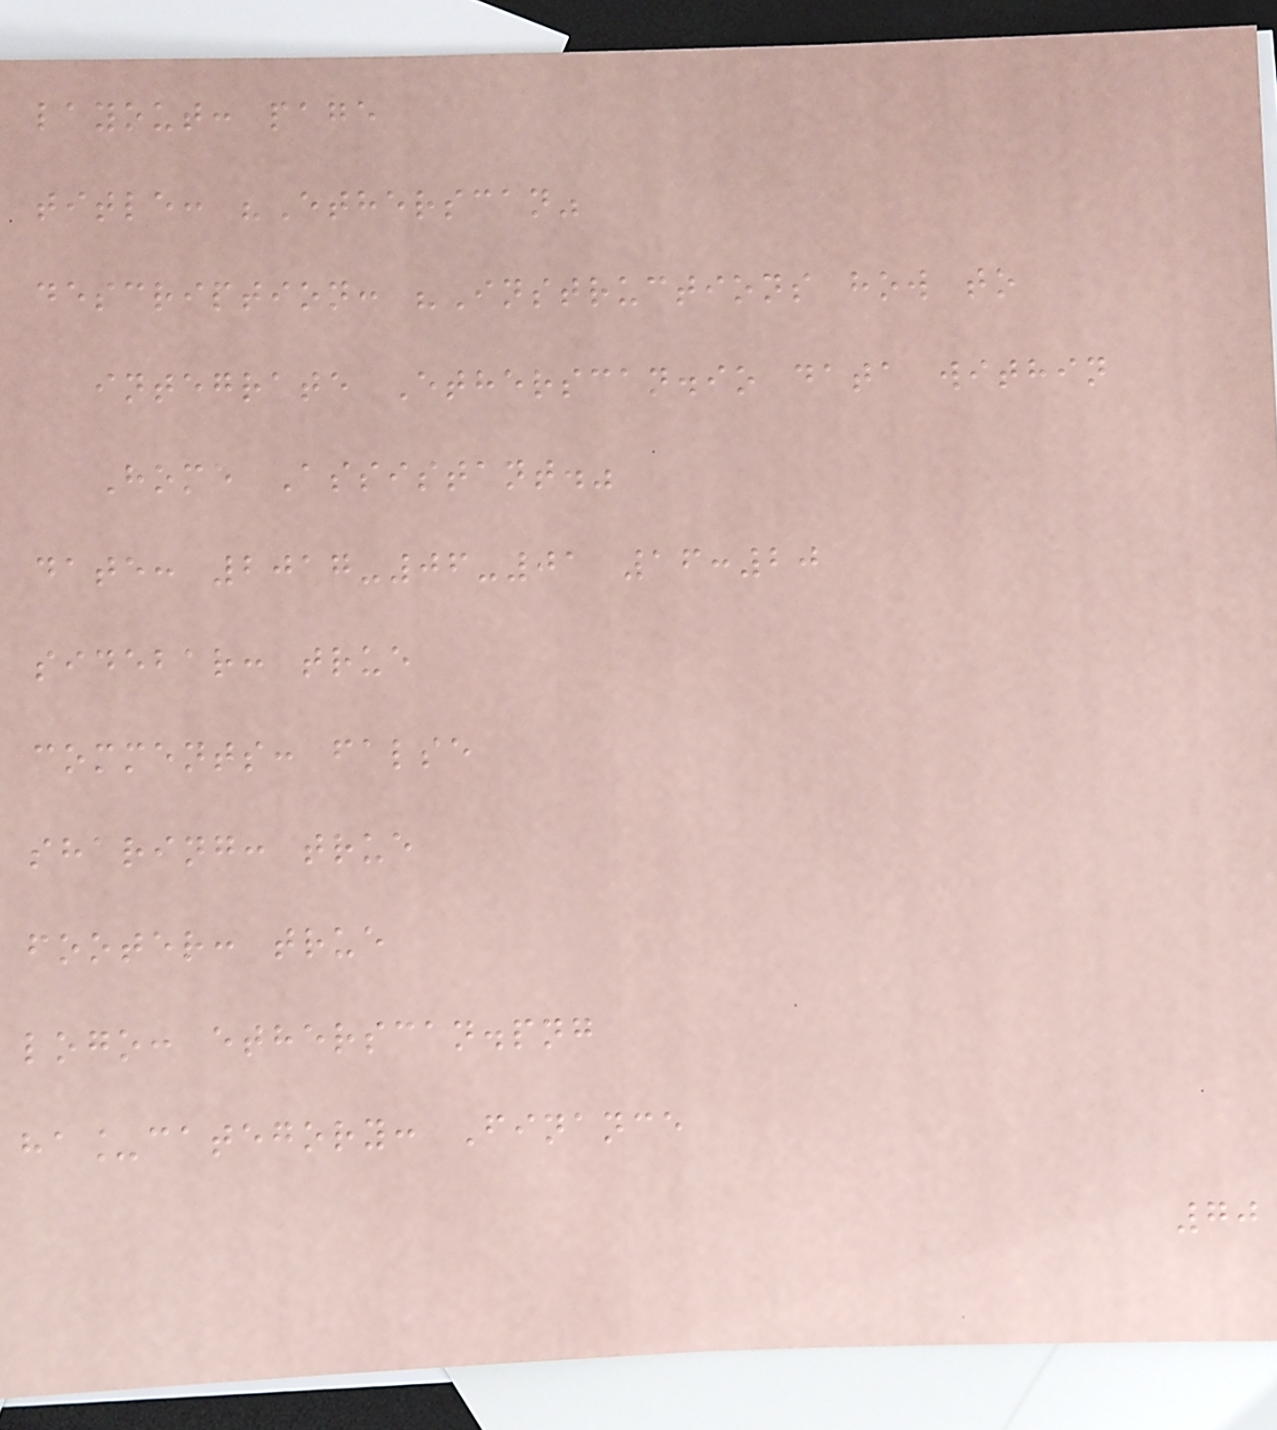layout: page
title: "Etherscan"
description: "Instructions how to
integrate Etherscan.io data within
Home Assistant."
date: 2017-06-01 16:20
sidebar: true
comments: false
sharing: true
footer: true
logo: etherscan.png
ha_category: Finance
70
